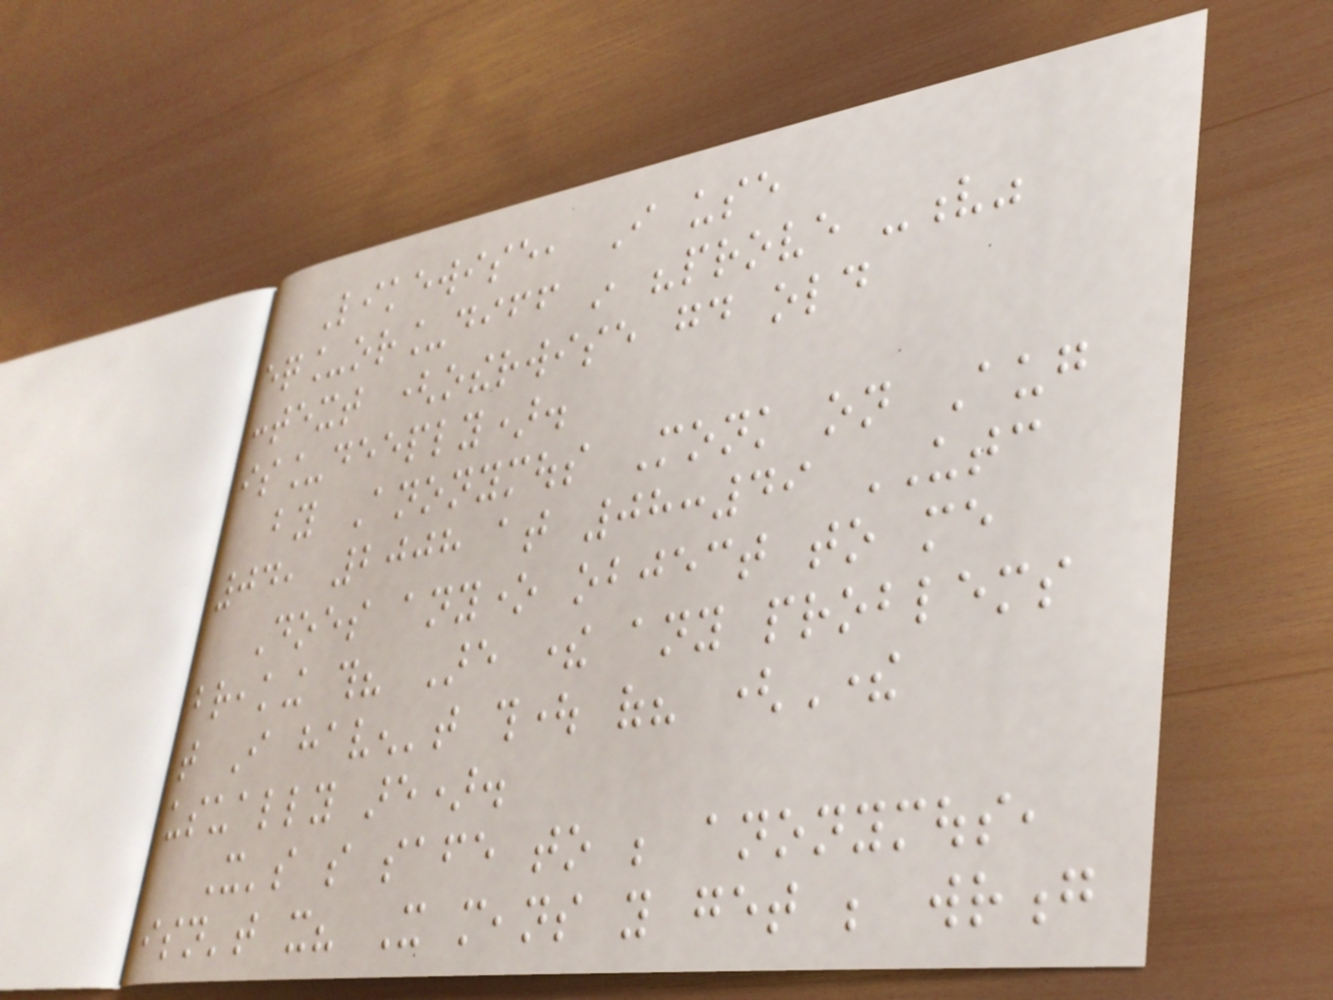Likewise, I use
eq_or_diff in "prove -v"
context (otherwise good old
is_deeply).
by Anonymous Monk on Aug
04, 2008 at 08:49 UTC
Does anyone object to me
breaking this? Are there any problems
that I haven't thought of? (There
usually are).
It's so safe to be anonymous,
isn't it? It means you get be wrong
